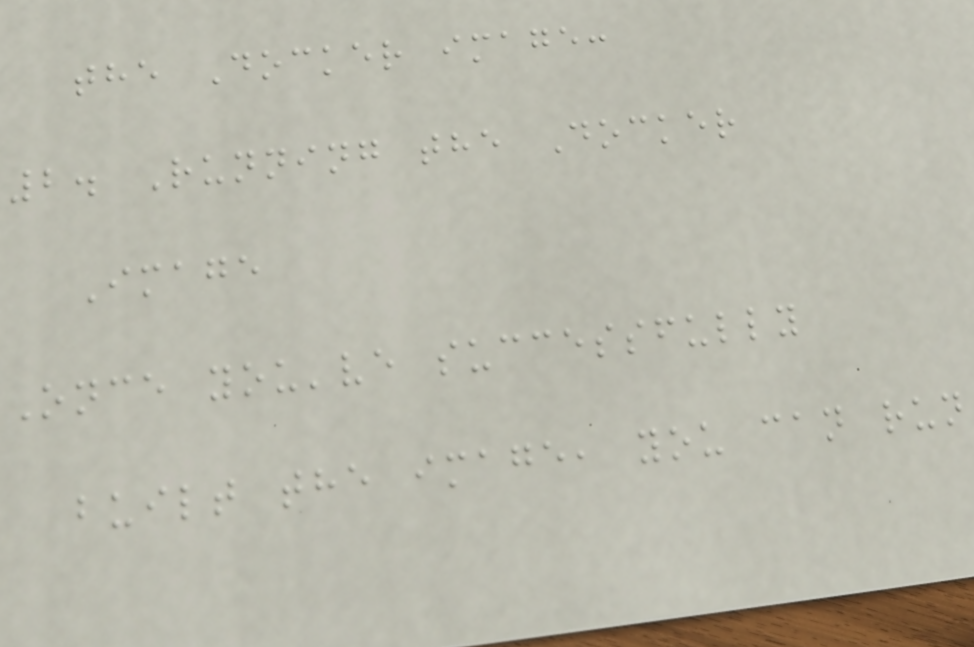the Docker image:
2. Running the Docker
Image
Once you've successfully
built the image, you can run
